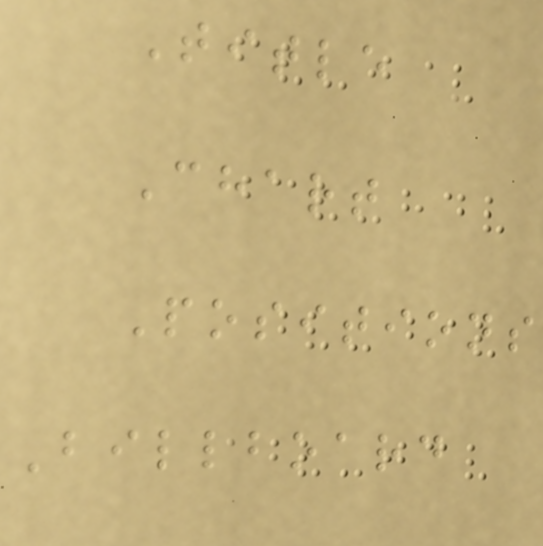Title
Chart
Positions
Billboard
